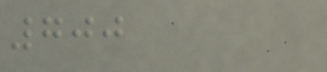700
